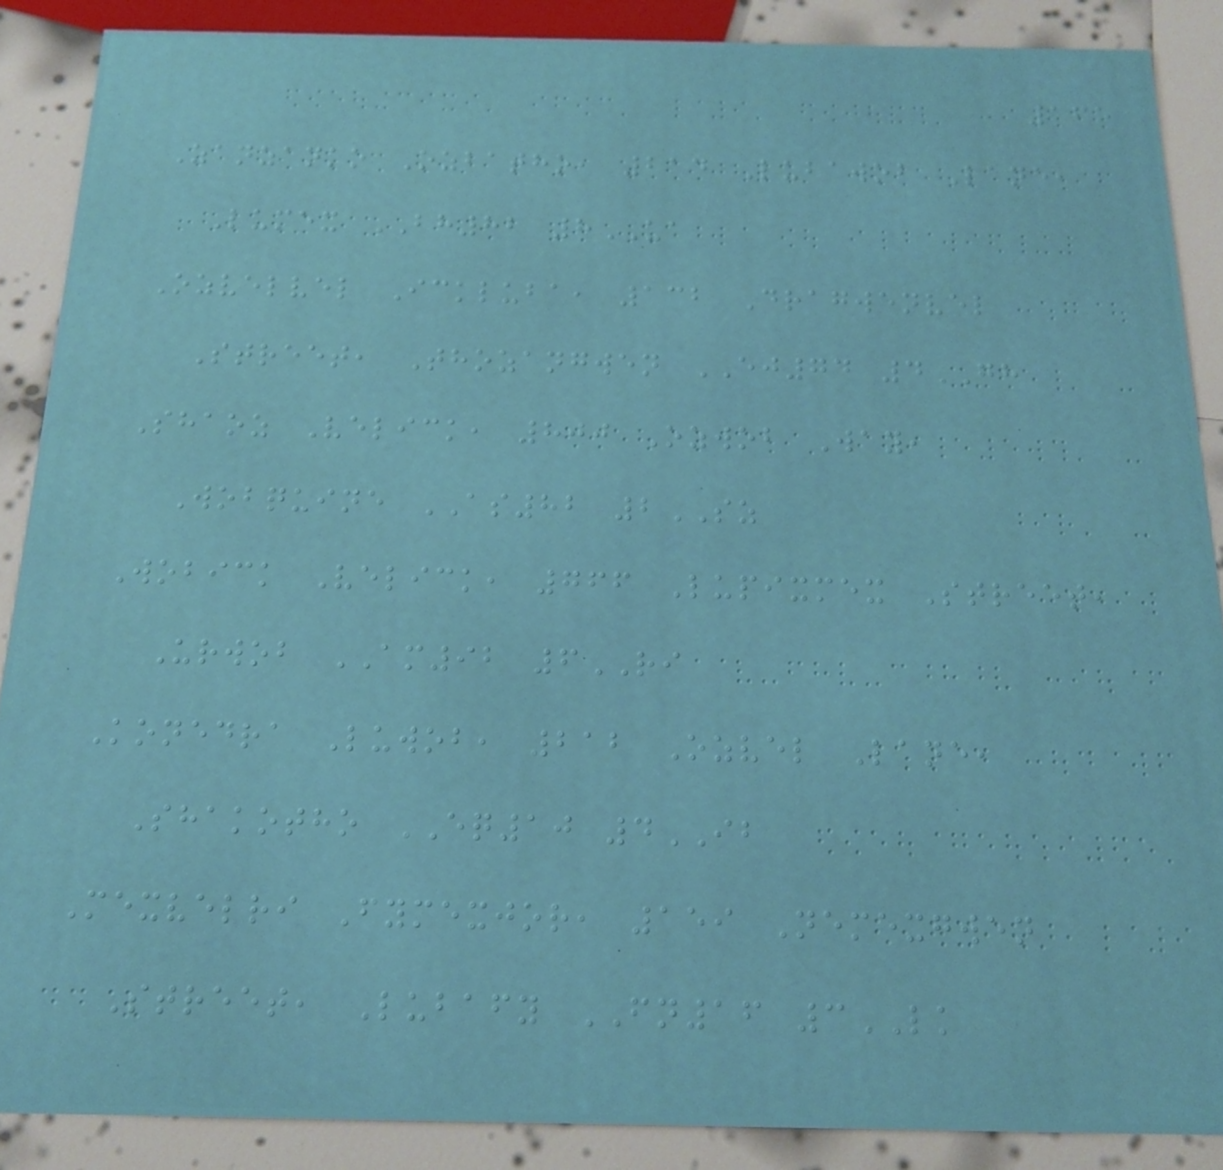165
Zanzanko Ozbatho, 214 Lubawob Lane,
Lumex BH82 8UA
Ozvelvel Ickluba, 132 Dragwenvel
Street, Thozangwen EJ74 4GH
Shaoz Velick, 800 Ozwob Way,
Wobquine AS82 2SZ
Wobick Velick, 766 Lupixmex Street,
Urwob AM92 6RI
Konedra Luwob, 212 Ozvel Lane,
Shakotho EQ10 4IB
Mexvelri Fymexjor, 159 Nemexgwen
Street, Lubafy FN16 3LK
